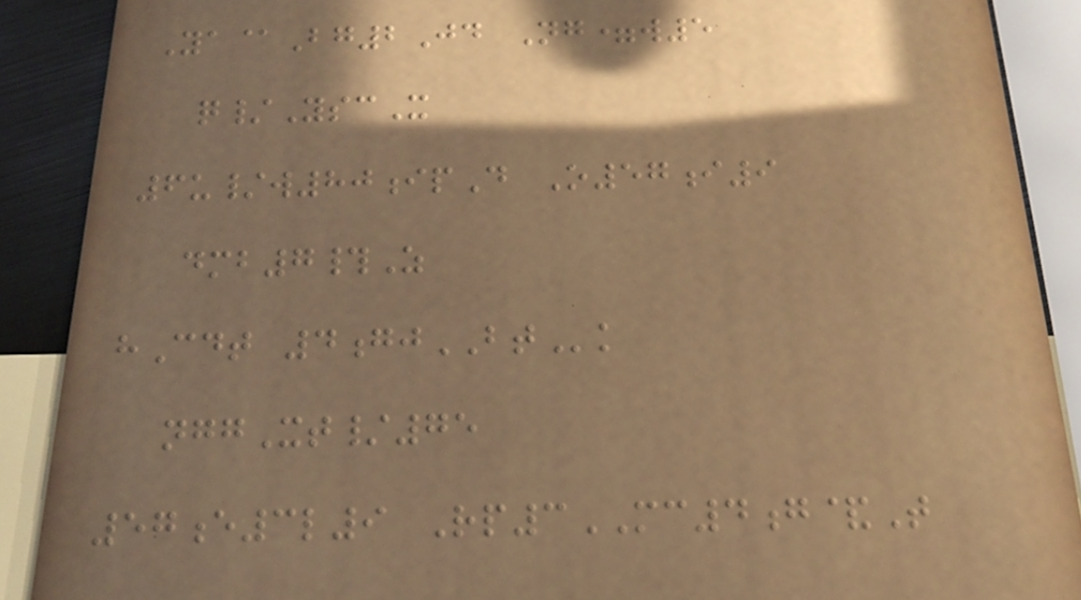Ya@Bg2Jd Ng=w5
q/YscX
6u/w80ipD O57i9
dmb7#Z
hCdt 4gjBTk
nggXt/75
57e3l9 Rp3MC4g&T
